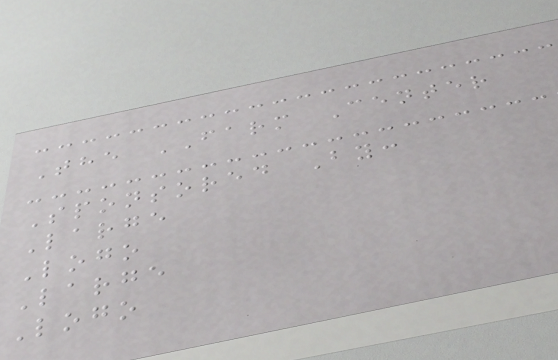The FARM Center
Sponsored By:
Large
Logo
Large
Logo
